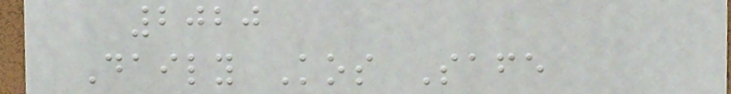2020
Daily Kos Safe
